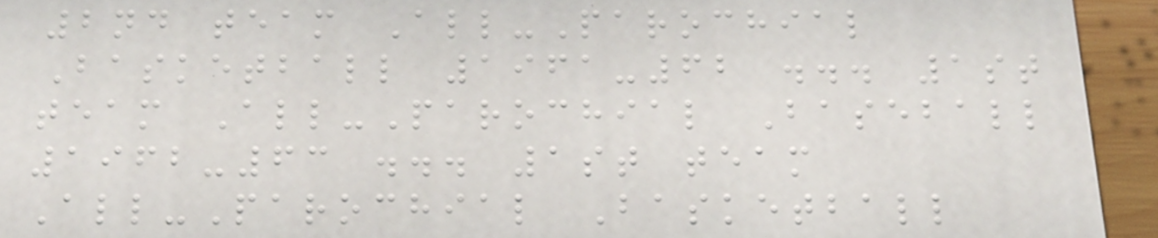2nd team All-Parochial
Basketball 1961-62 ... 1st
team All-Parochial Baseball
1962-63 ... 1st team
All-Parochial Basketball
